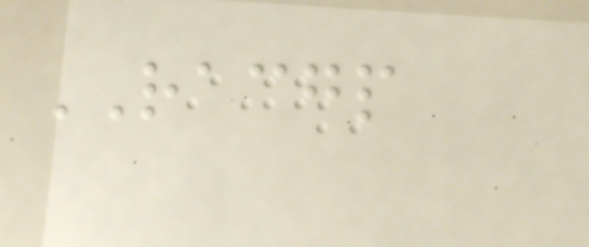RACGP
